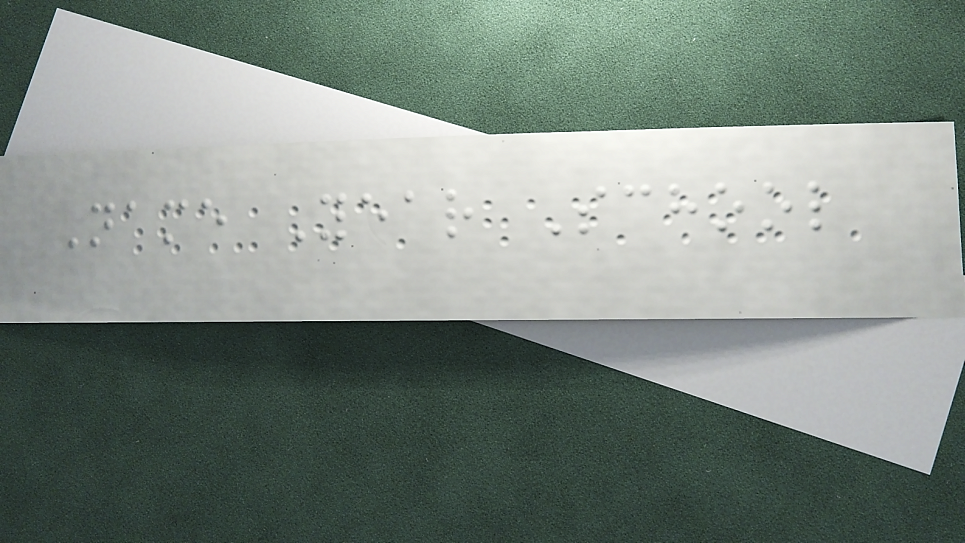Name Year School
